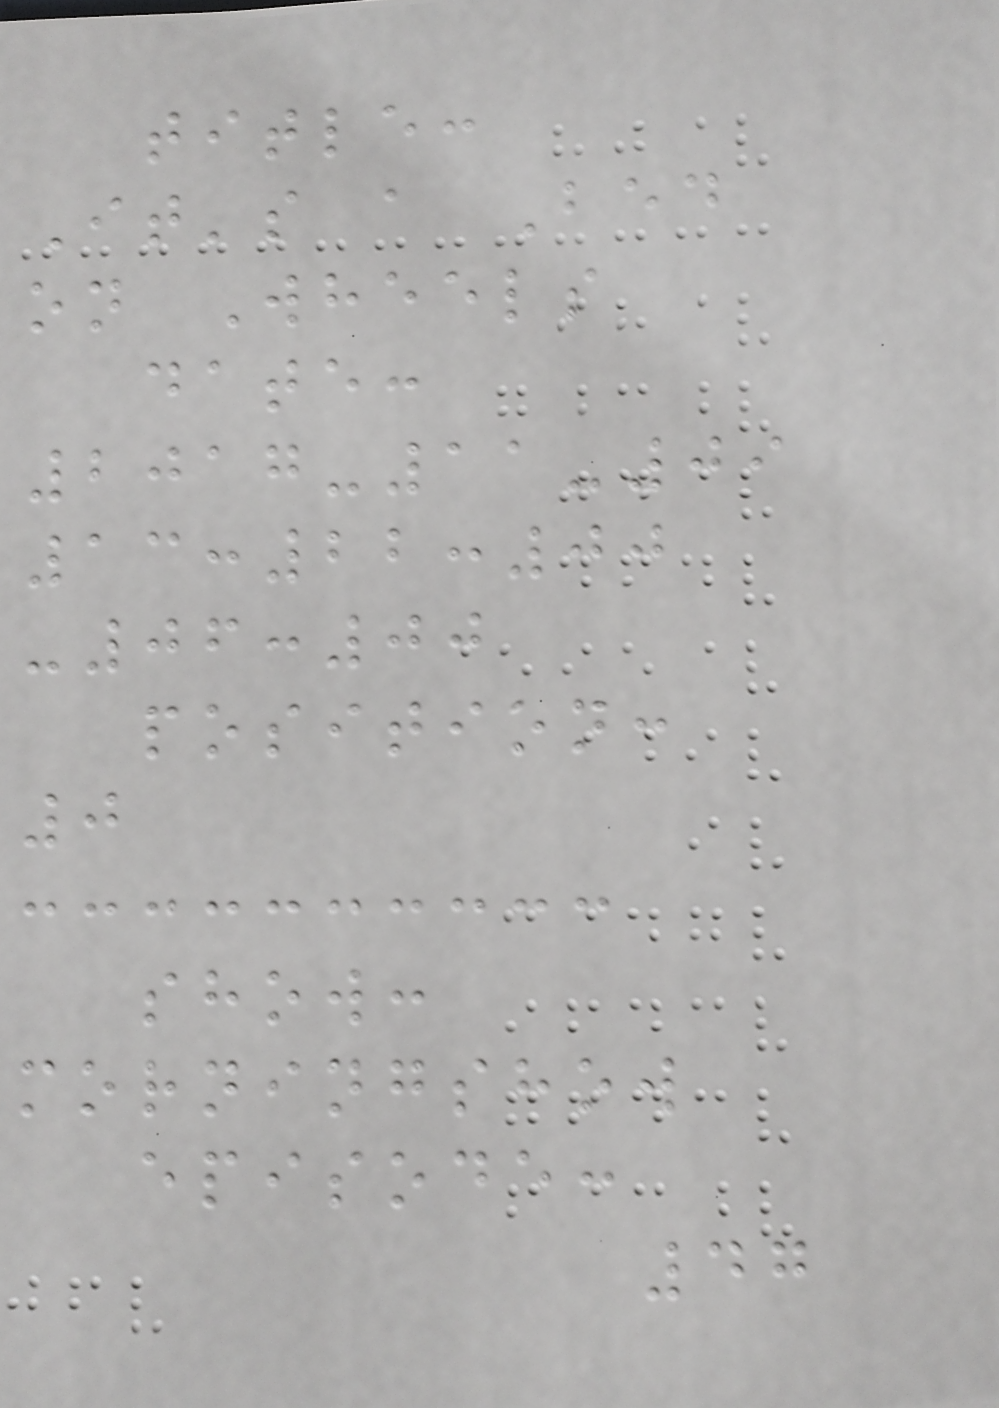title:
It's a Bed
on Wheels
date:
2017-11-09
13:22:00
-06:00
position:
0
show:
morningshow
episode:
47
